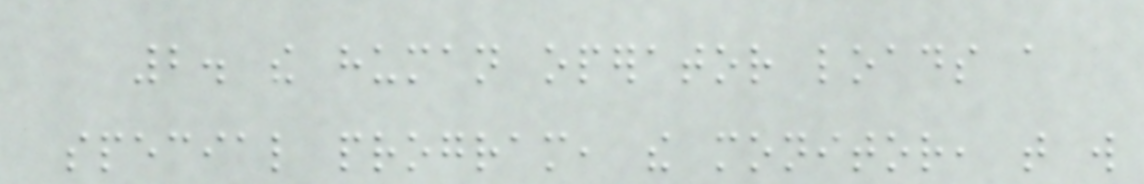2. the human operator loads a
special program, the monitor, that will
